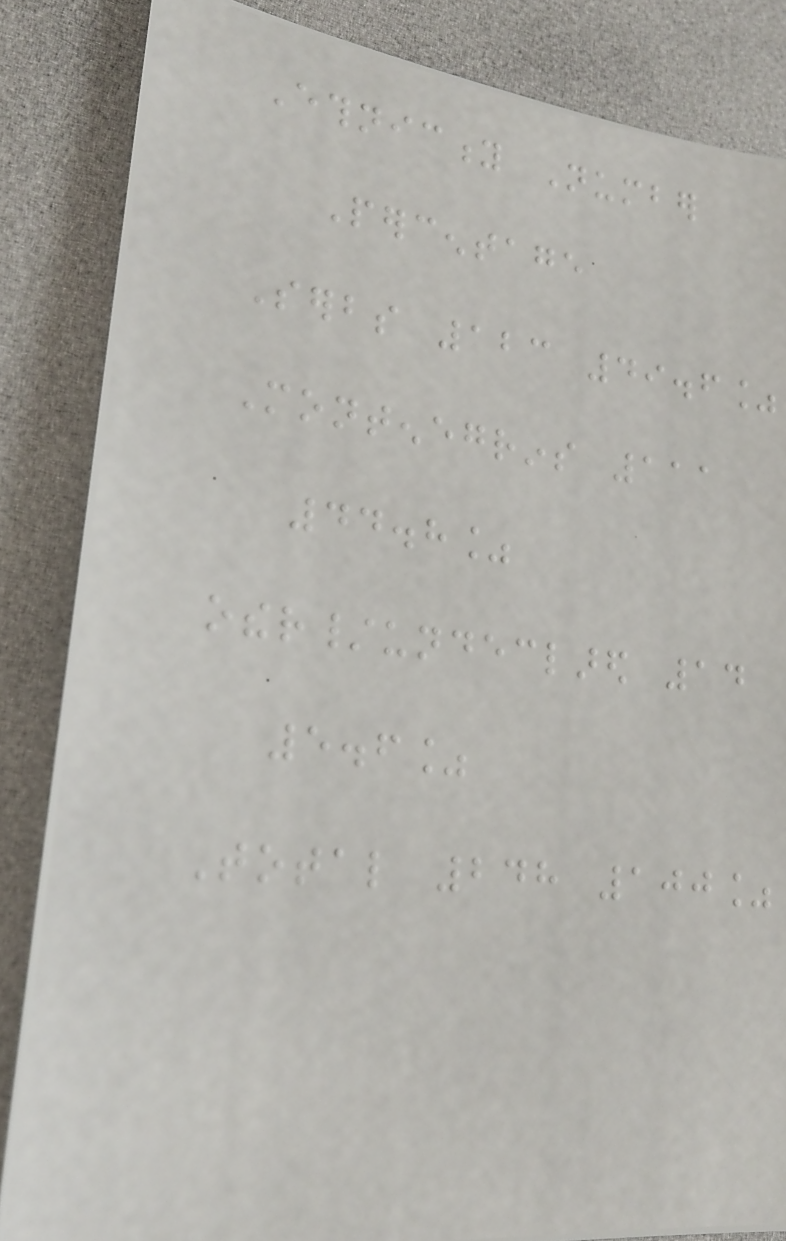Ethnicity Number
Percentage
Serbs 123 49.6%
Montenegrins 111
44.8%
other/undeclared 14
5.6%
Total 248 100%
